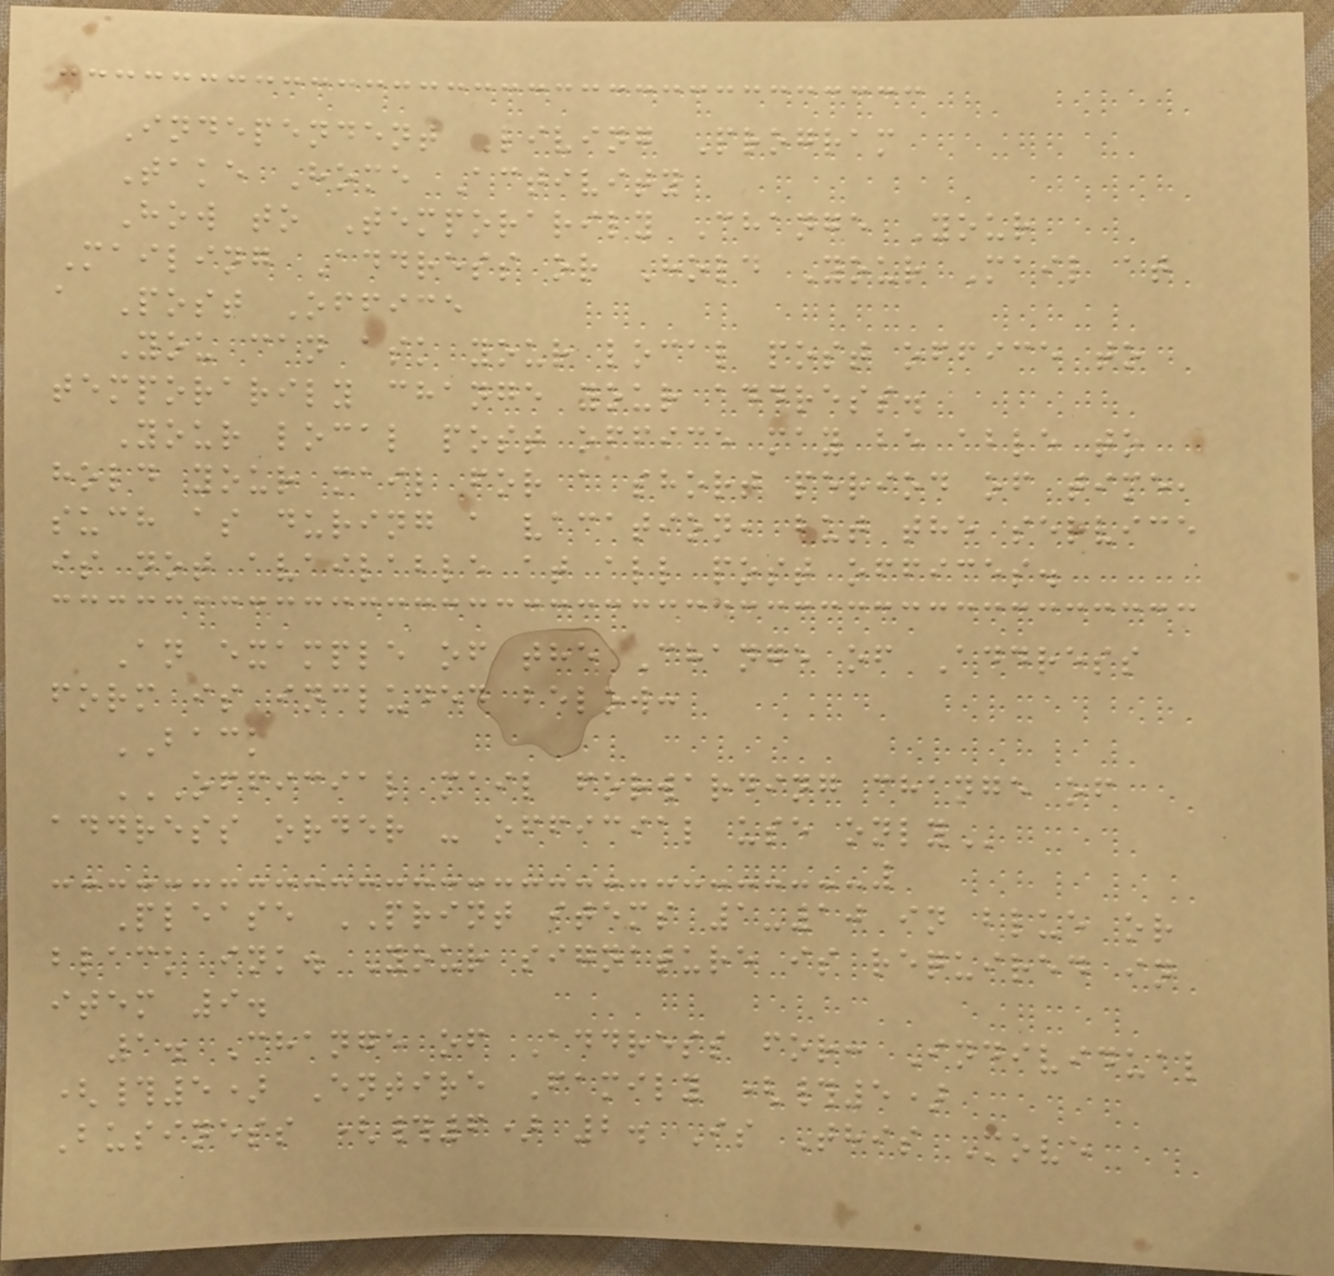Independent Living Program
Take Home Activity
How to Temporarily Change Your
Mailing Address or Hold Your Mail at
a Post Office
You can ask your local post office to
temporarily change your address.
Your local post office may be able to
hold your mail for a short period of time,
such as during a vacation, but the service
is not available at all post offices.
An example of the Change of Address
form is included below:
BACK
OFFICIAL MAIL FORWARDING CHANGE OF
ADDRESS ORDER - OFFICIAL USE ONLY
Please PRINT items 1-10 in blue or
black ink. Your signature is required in
item 9.
1. Change of Address for: Individual
(#5) Entire Family (#5)
Business (#6) 2. Is This Move
